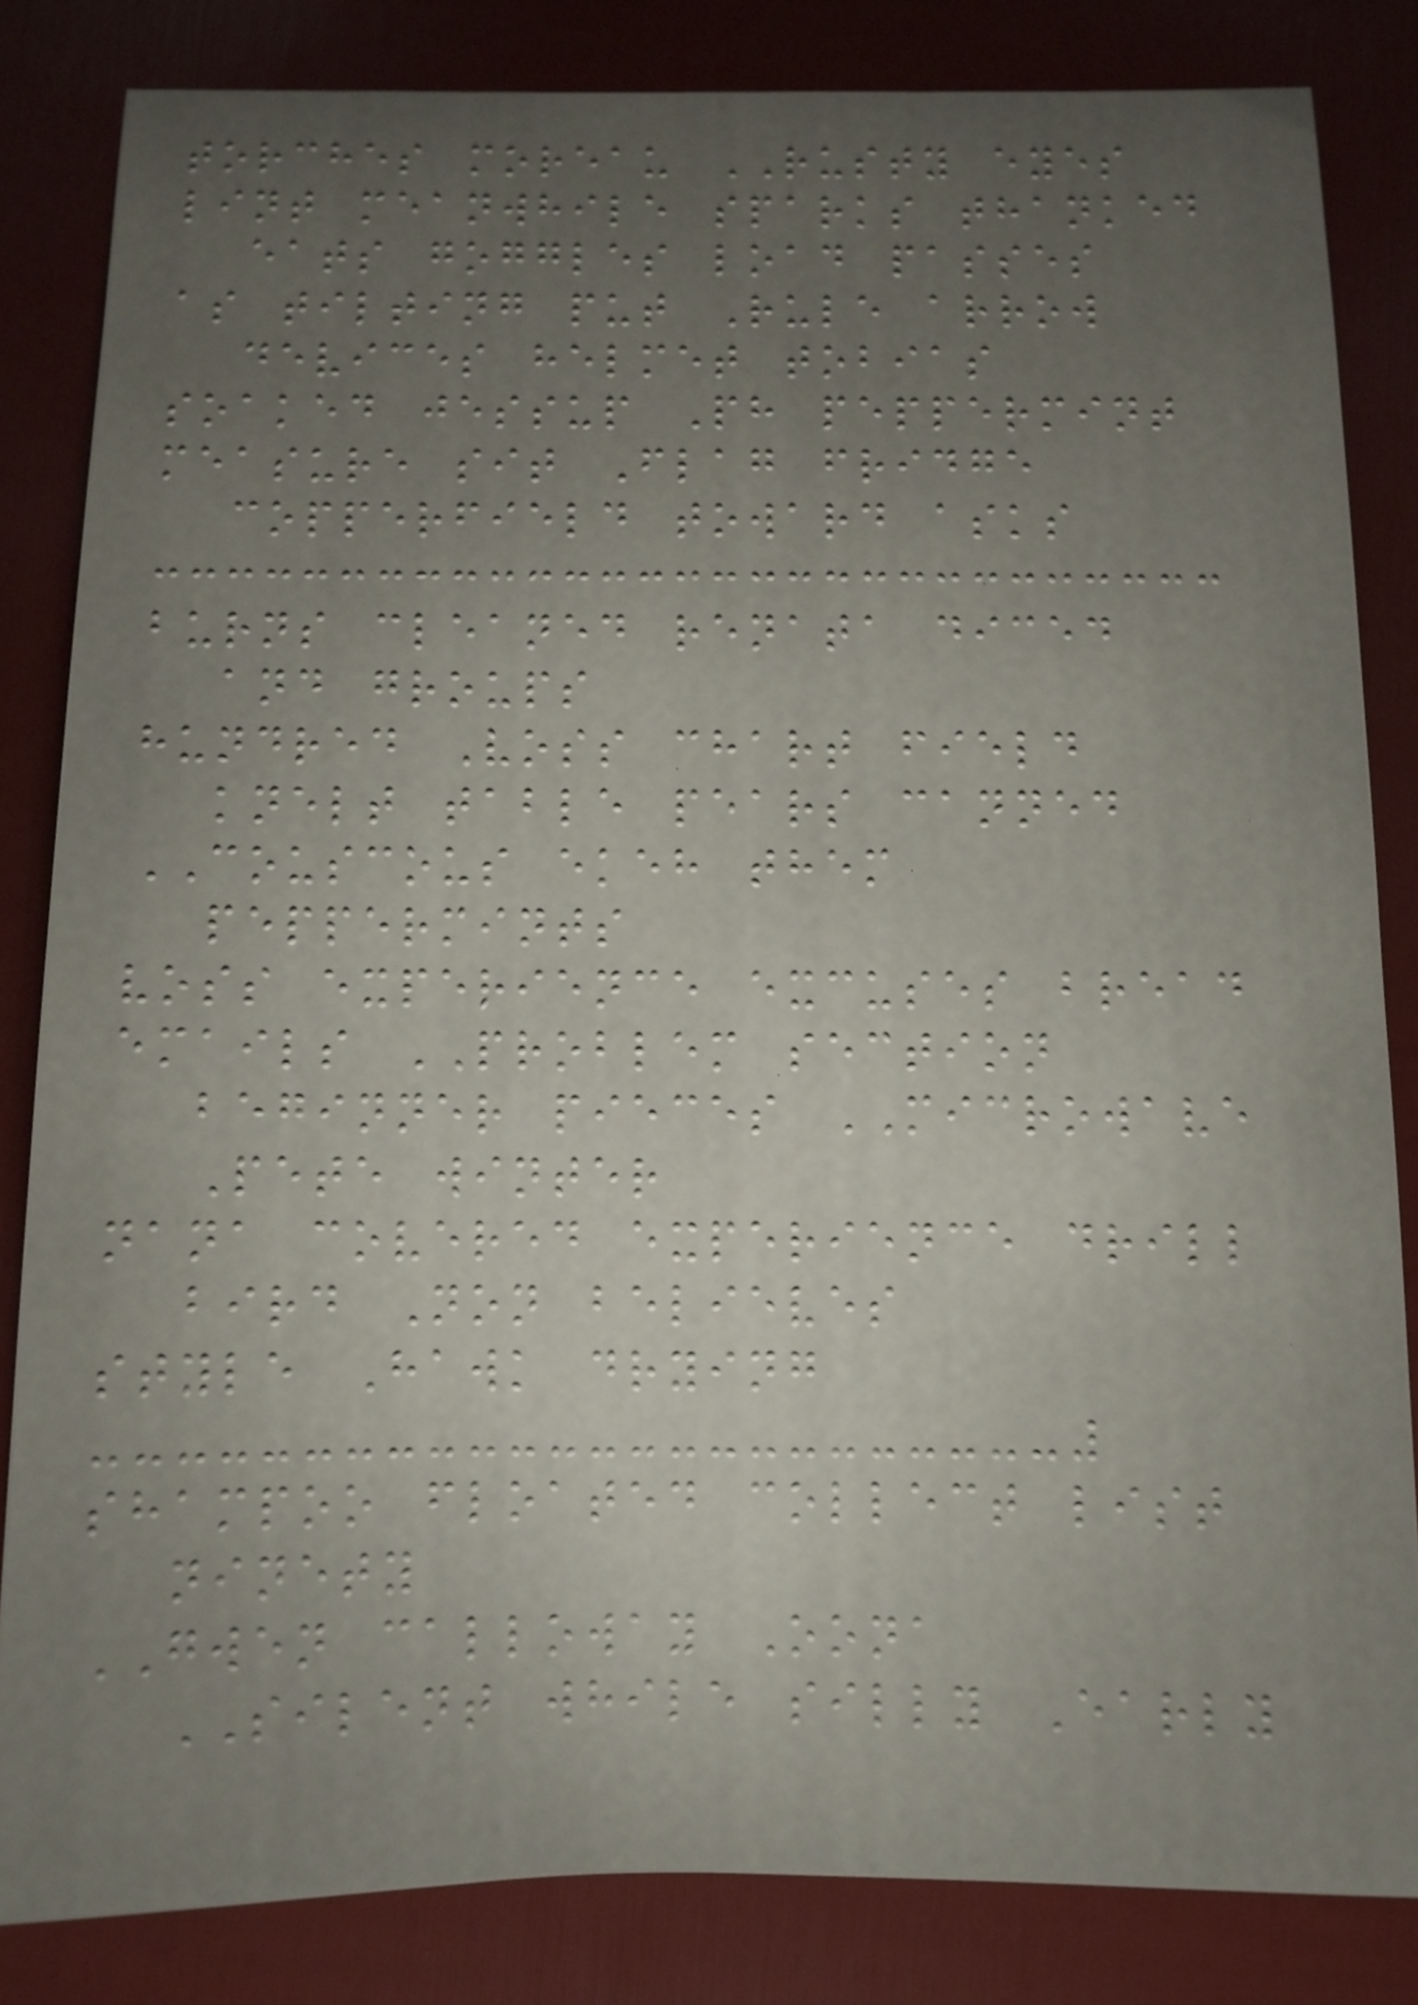torches moreau RUSTY eyes
lint meanwhile sparks thanked
eats goggles load passes
as tilting put Rule arrow
devices helmet tobias
soaked jessup Ph peppermint
measure sit Flag fridge
copperfield toward asks
burns cleaned renata diced
and groups
hundred Voss chart field
knelt table pears canned
COUSCOUS ekeh them
peppermints
voss experience excuses bread
emails PROBLEM section
beginner pieces MICROWAVE
Pete winter
nana covered experience drill
bird Non believes
style Hawk drying
shampoo floated collect list
ninety
GWEN calloway Oona
SILENT while silly Early
